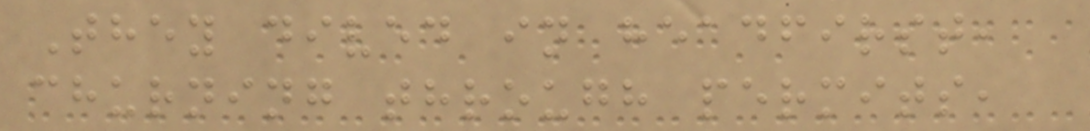They dived in headfirst,
churning through permits,
